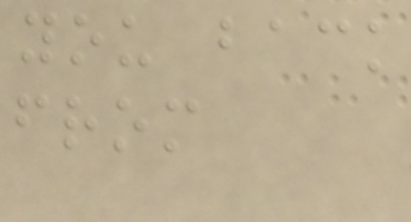you back
from
